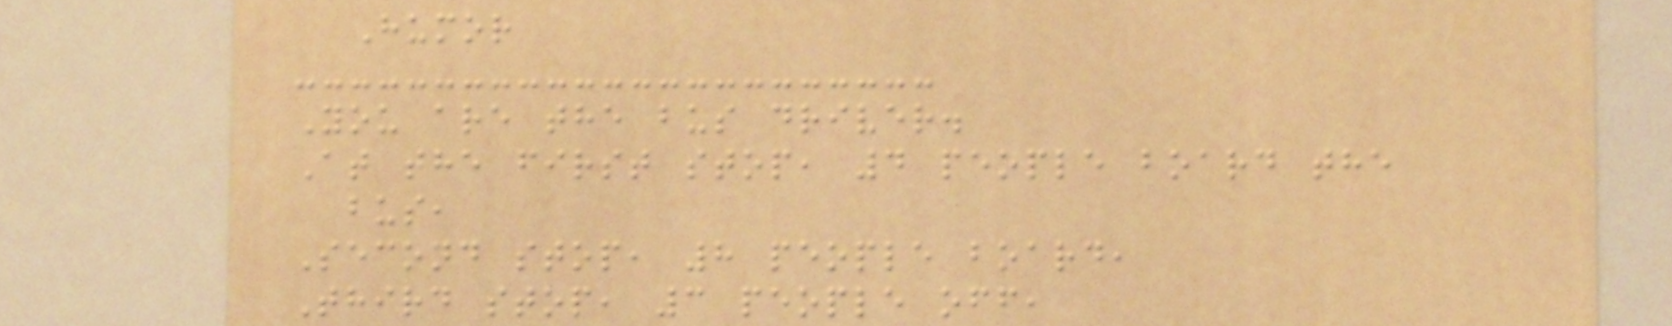Humor
You are the bus driver.
At the first stop, 4 people board the
bus,
Second stop, 8 people board,
Third stop, 3 people off,
